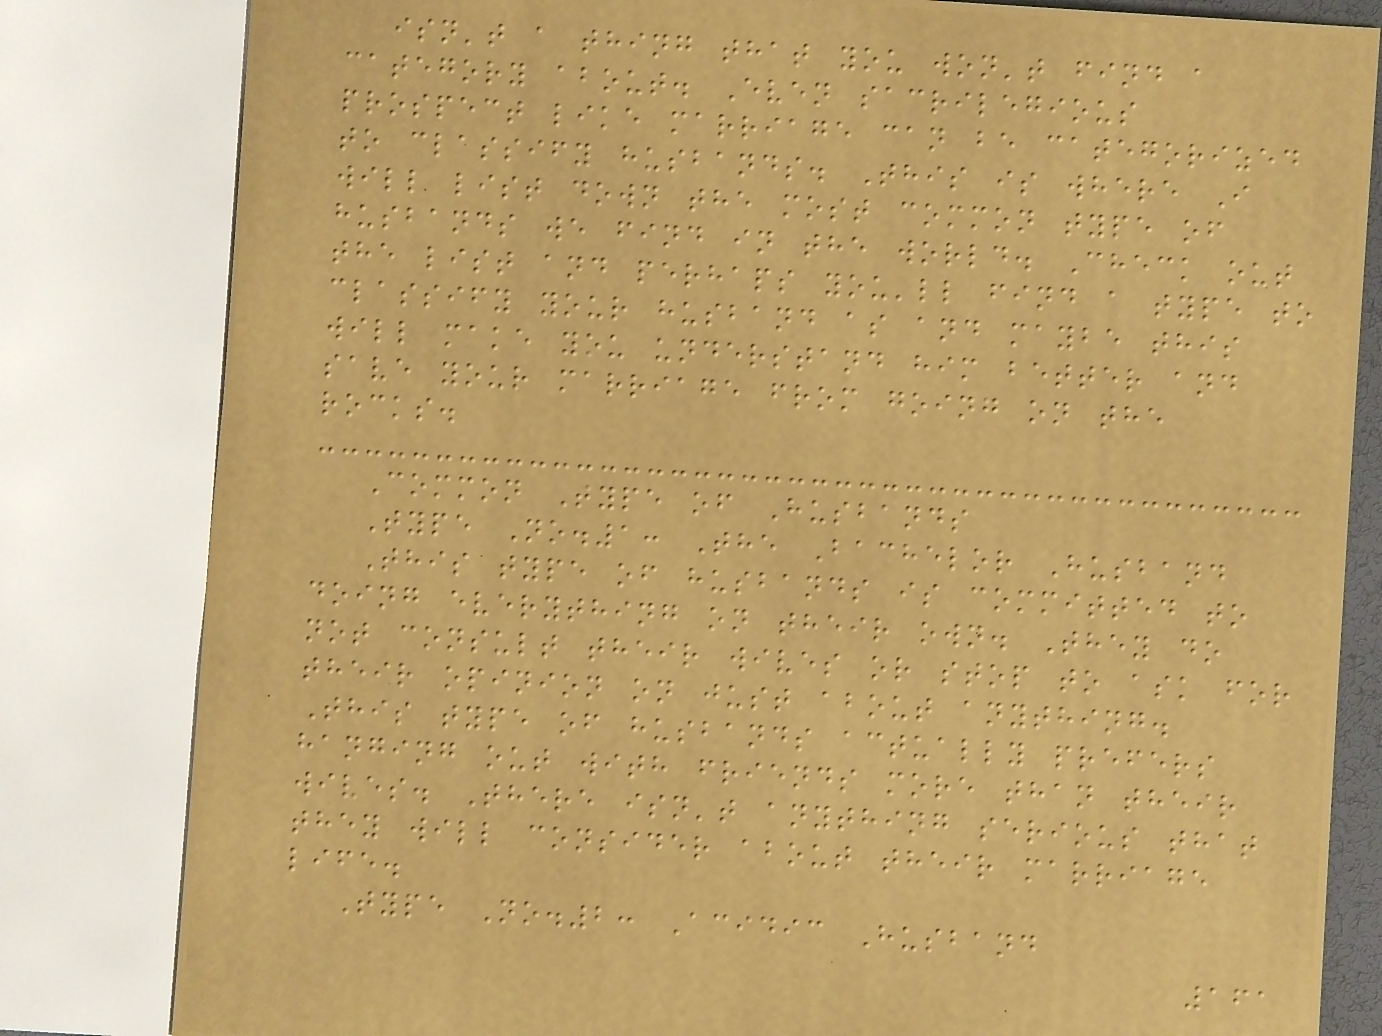isn't a thing that you won't find a
category about. Even sacrilegious
prospect like marriage can be categorized
to classify husbands. This is where I
will list down the most common type of
husbands we find in the world. Check out
the list and perhaps you'll find a type to
classify your husband as and maybe this
will make you understand him better and
save your marriage from going on the
rocks.
Common Type of Husbands
Type No.1: The Bachelor Husband
This type of husbands is committed to
doing everything on their own. They do
not consult their wives or stop to ask for
their opinion on just about anything.
This type of husbands actually prefers
hanging out with friends more than their
wives. There isn't anything serious that
they will consider about their marriage
life.
Type No.2: Acidic Husband
161
